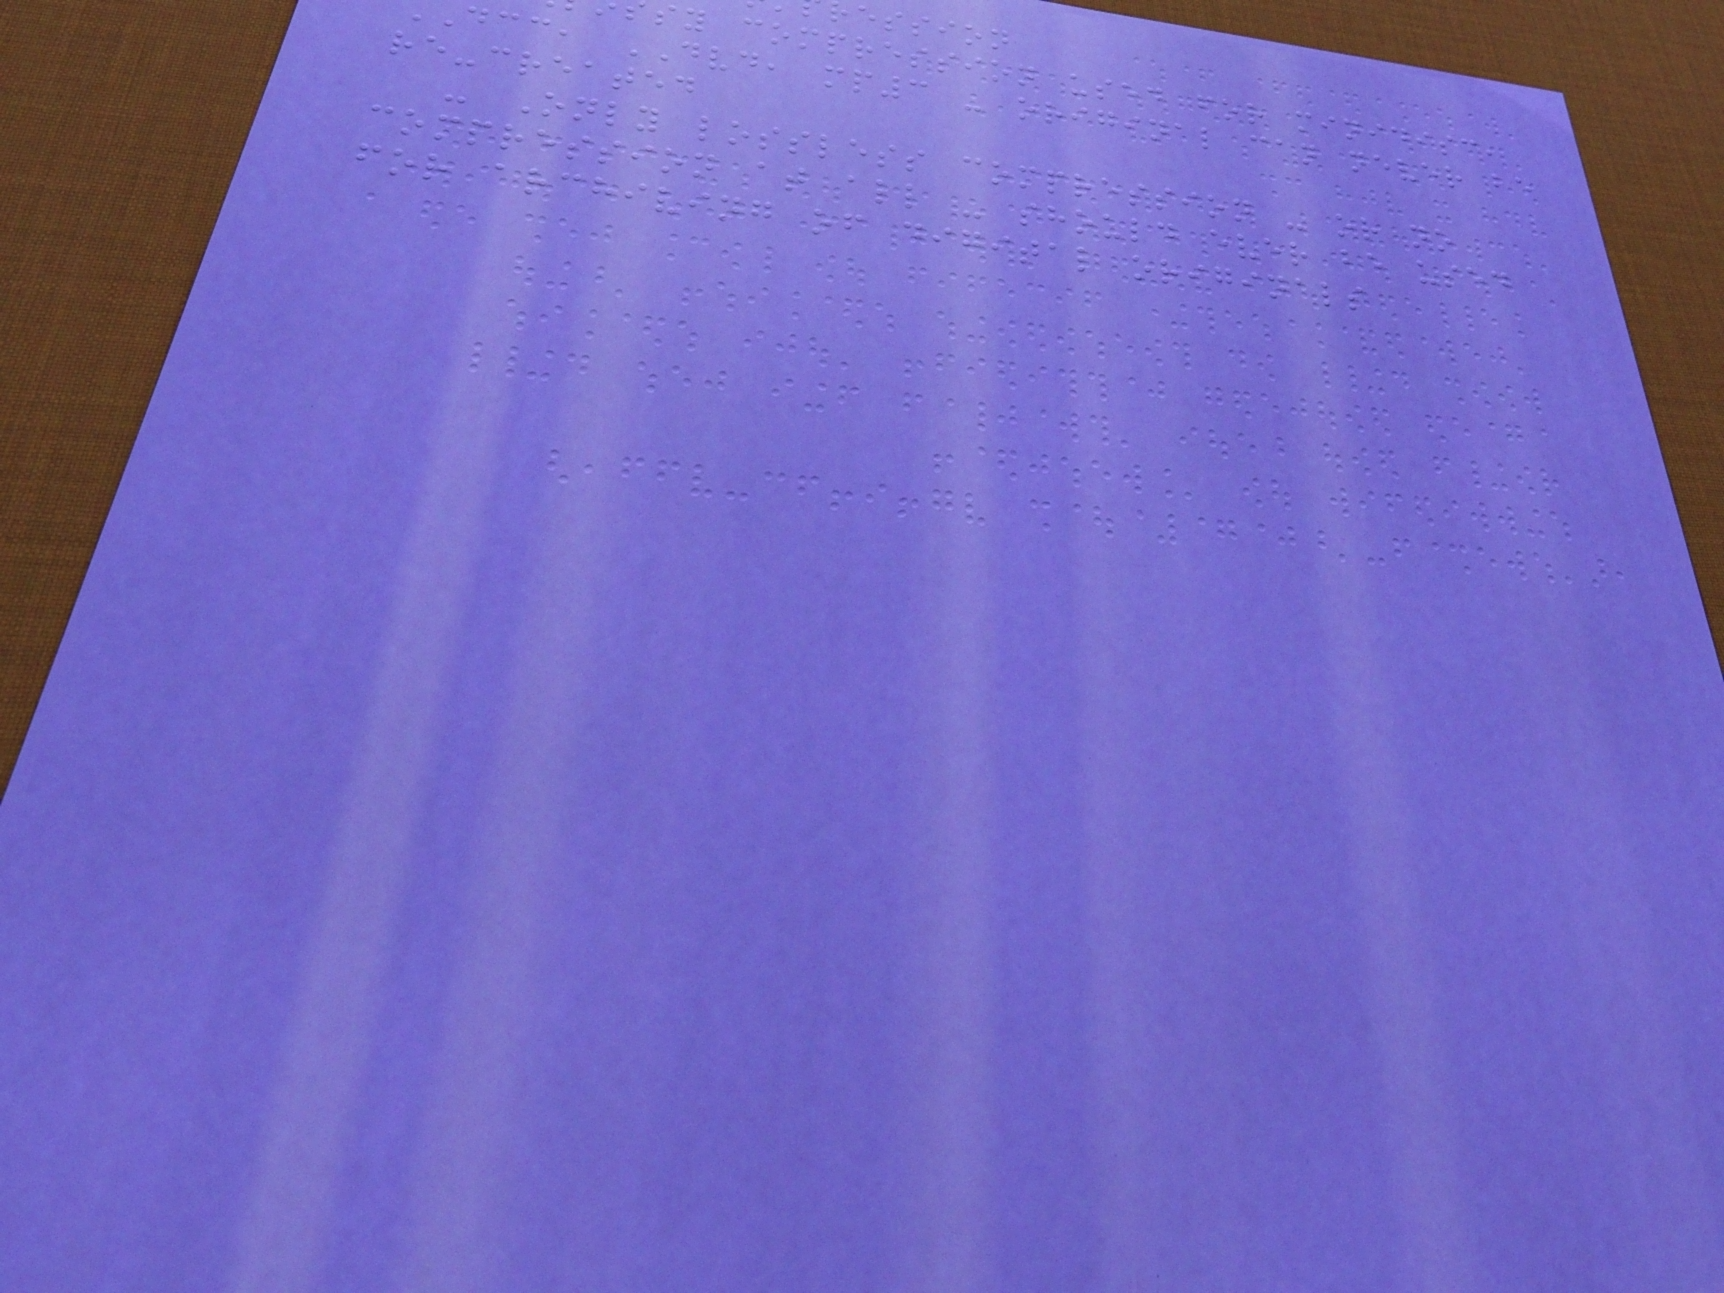ession
sy compression used for minidisc,
dcc, DVD, mp3 - original can never be
re-created
- Only lossless compression - or no
compression at all - should ever be used
for archiving of digital originals
